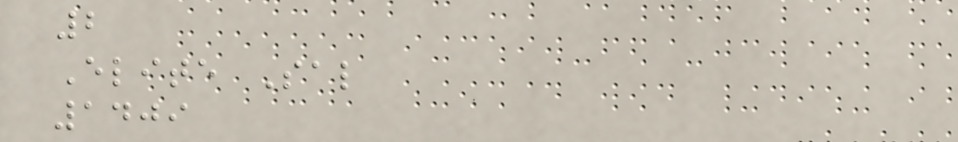2
Elite Sal
1409
